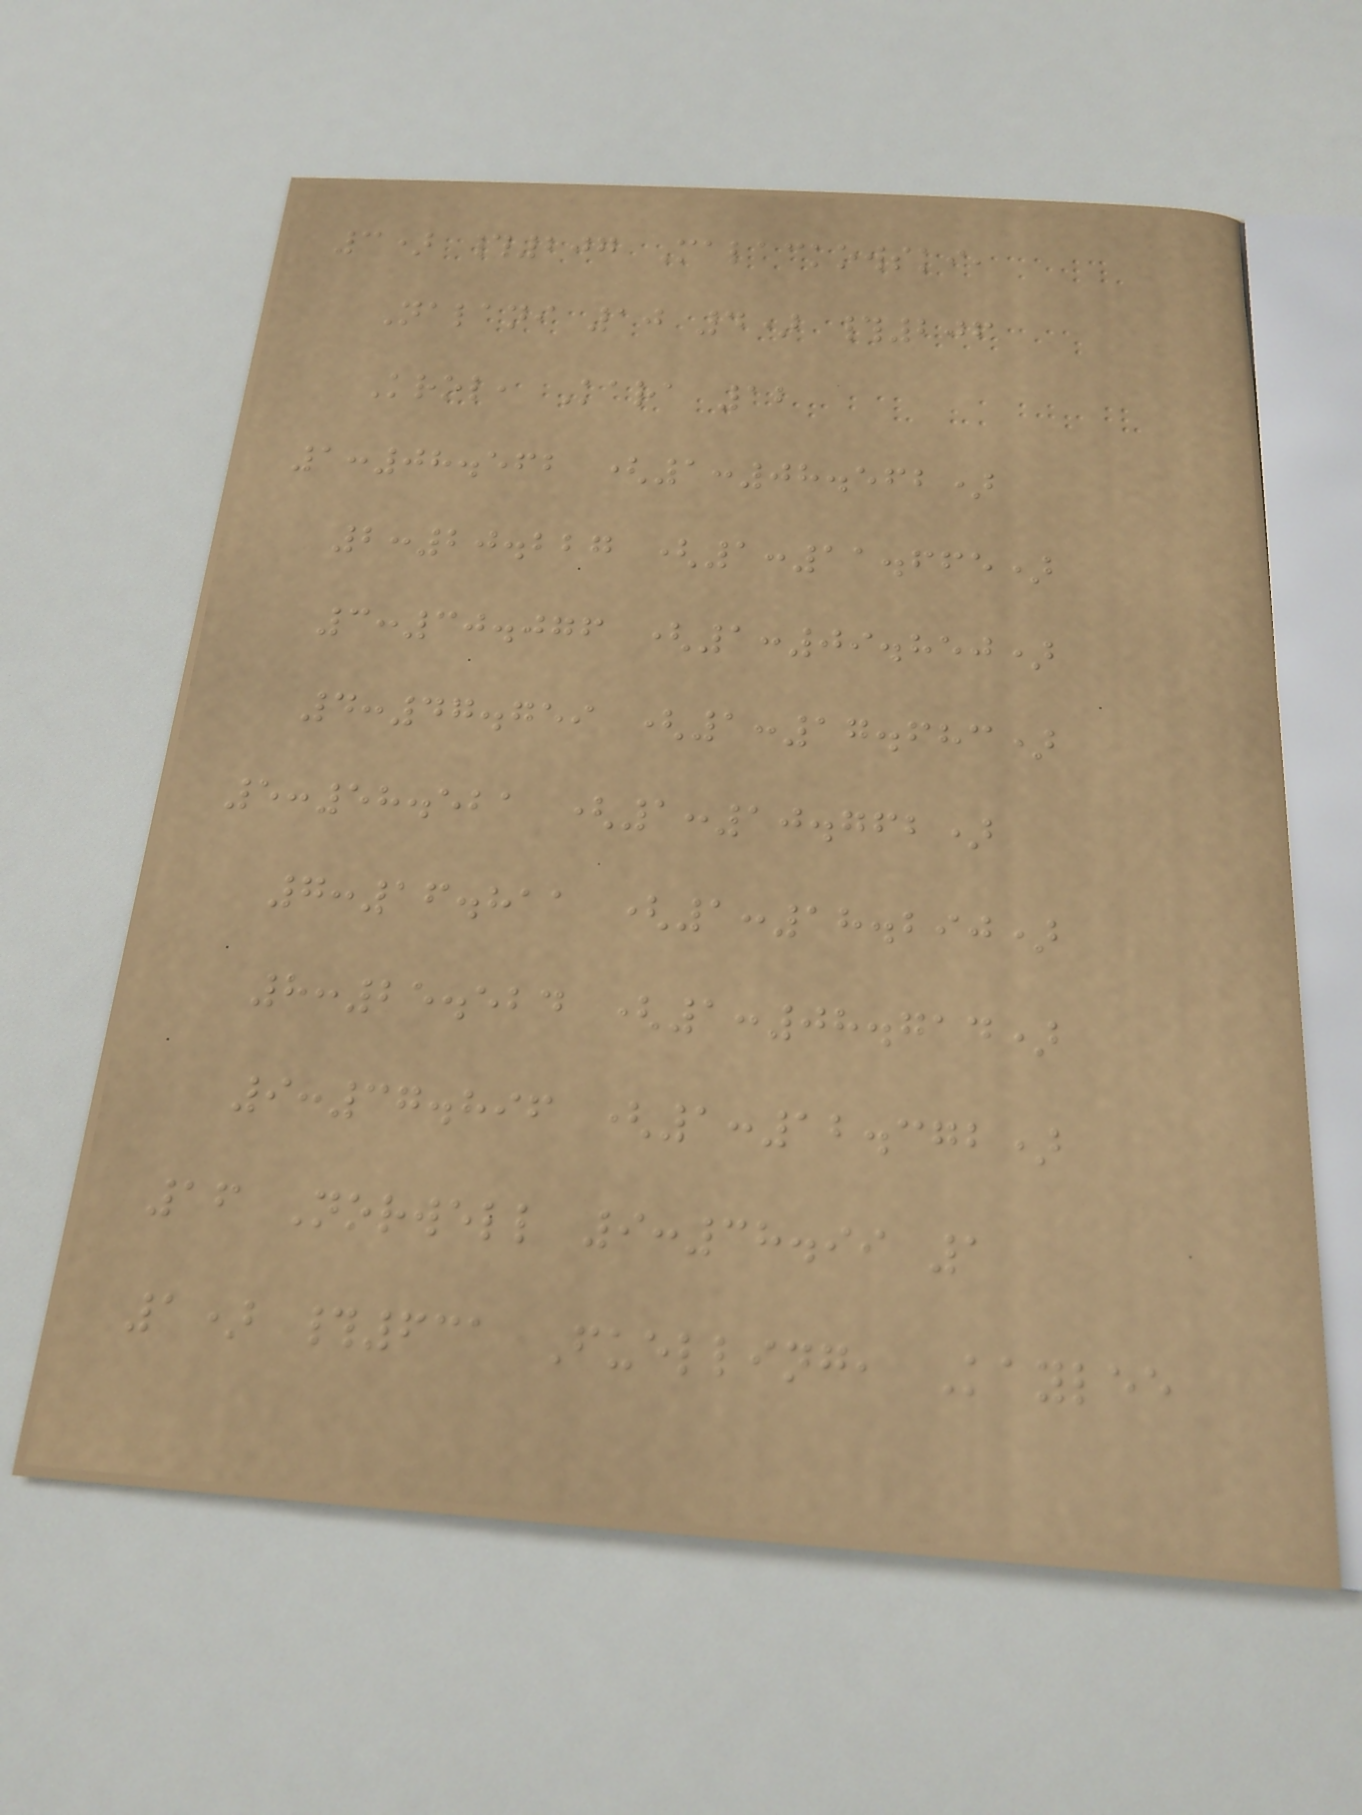3) #207 Malackowski,
Nalani 10 4) #206
Krol, Kara 12
1:08.562 (1:08.562)
2:20.227 (1:11.665)
3:30.076 (1:09.850)
4:47.759 (1:17.683)
5:58.521 (1:10.762)
7:16.811 (1:18.290)
8:25.524 (1:08.714)
9:37.896 (1:12.372)
16 Norwell 9:38.99 1
1) #631 Fuelling, Kaylee
